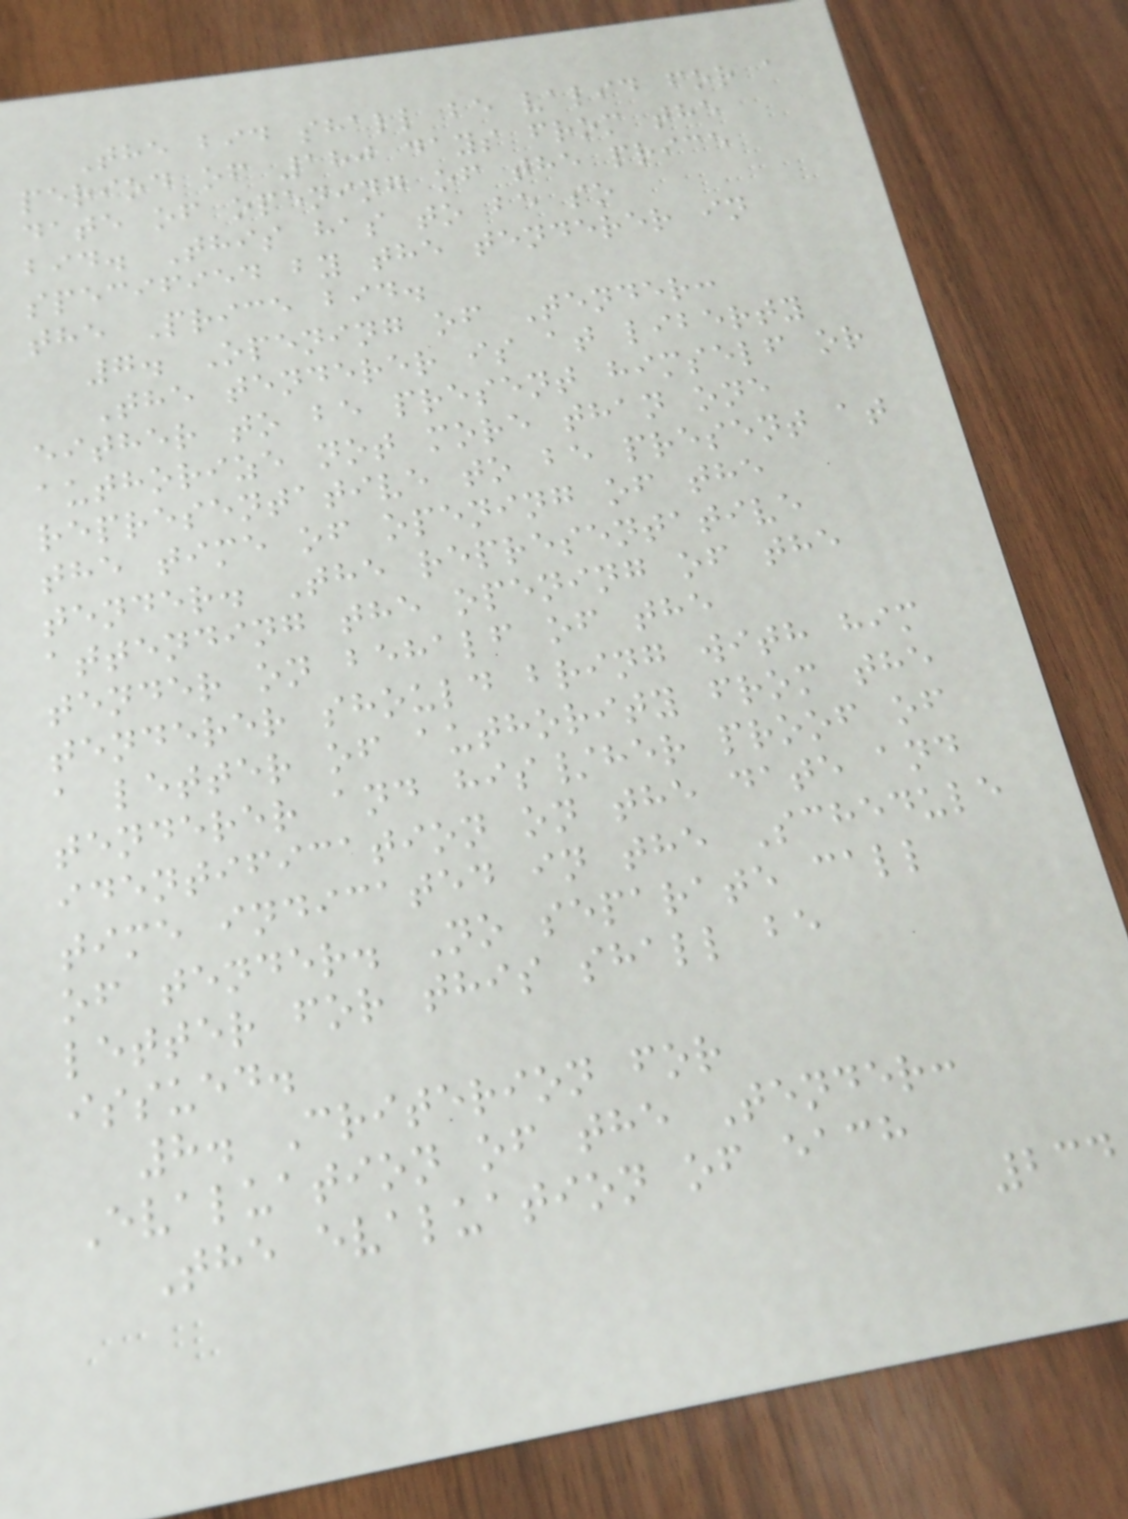The bid shall be valid for a
period of 180 days from the
date of opening of the price
bid. This has to be so
specified by the tenderer in
the Price bid.
7. Opening of Tender:
The tenderer is at liberty
either to be present himself or
authorize not more than one
representative to be present at
the time of opening of the
tender. The representative
attending the opening of the
tender on behalf of the
tenderer should bring with him
a letter of authority from the
tenderer and his/her proof of
identification on the date and
time indicated in the Schedule
of tender. No separate call
letter for this shall be
issued.
8. Criterion for
Evaluation of the Tender:
The evaluation of each
234
